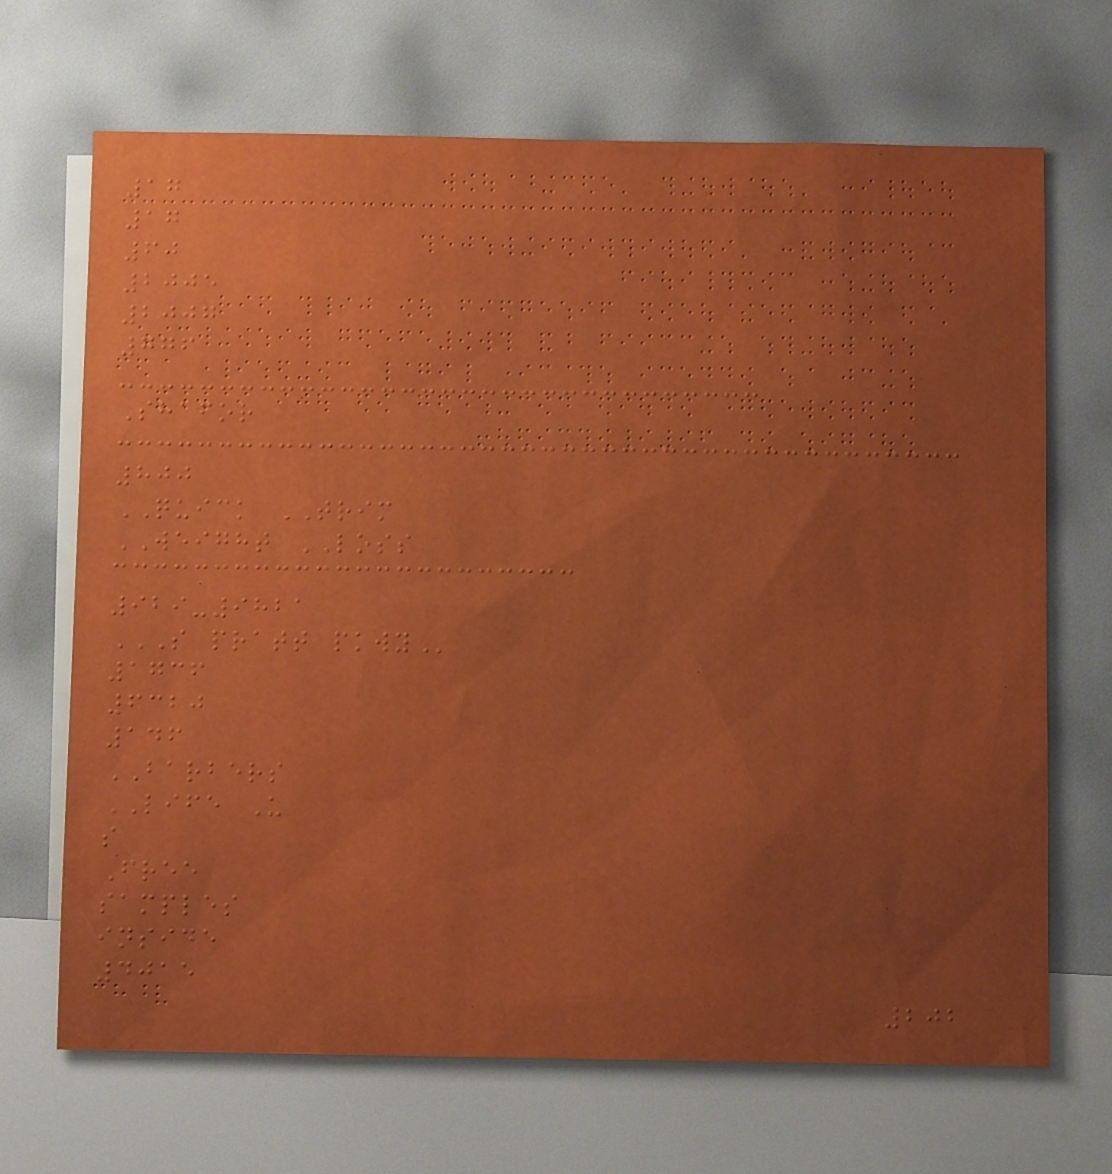17
17
60
2005
2007
776
Shafor
800
QUICK TRIM
WEIGHT LOSS
929-9821
S PRATT PKWY
1736
6320
146
BARBERS
LIFE U
s
Free
samples
inside
4015
202
